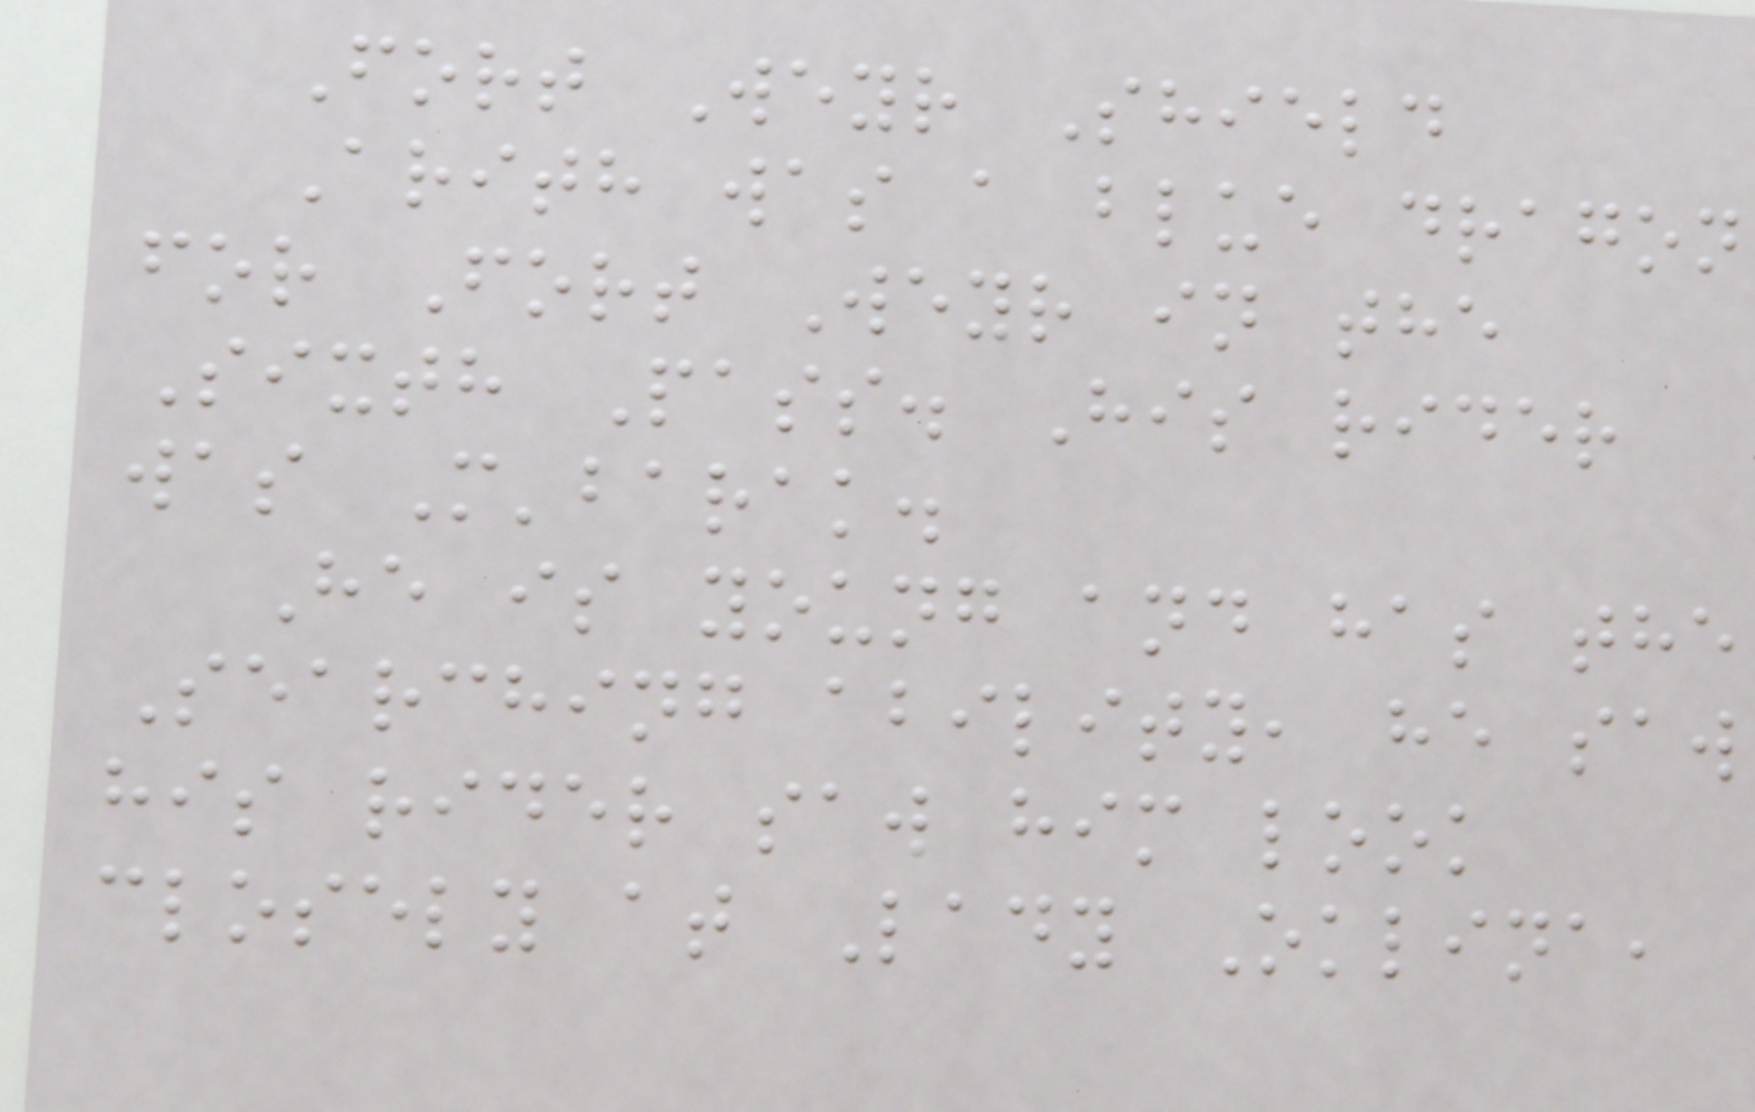Fort Weyr Shield
Arith was a blue dragon
for Fort Weyr in the
Sixth Pass. His rider
was M'barak.
He is young and has the
Searching ability, he saw
his rider saw him look
closely at Lady Oklina,
